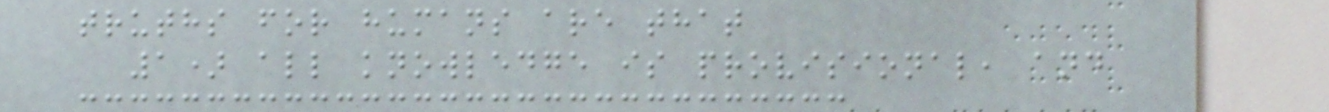truths for humans are that
1) all knowledge is provisional, and
